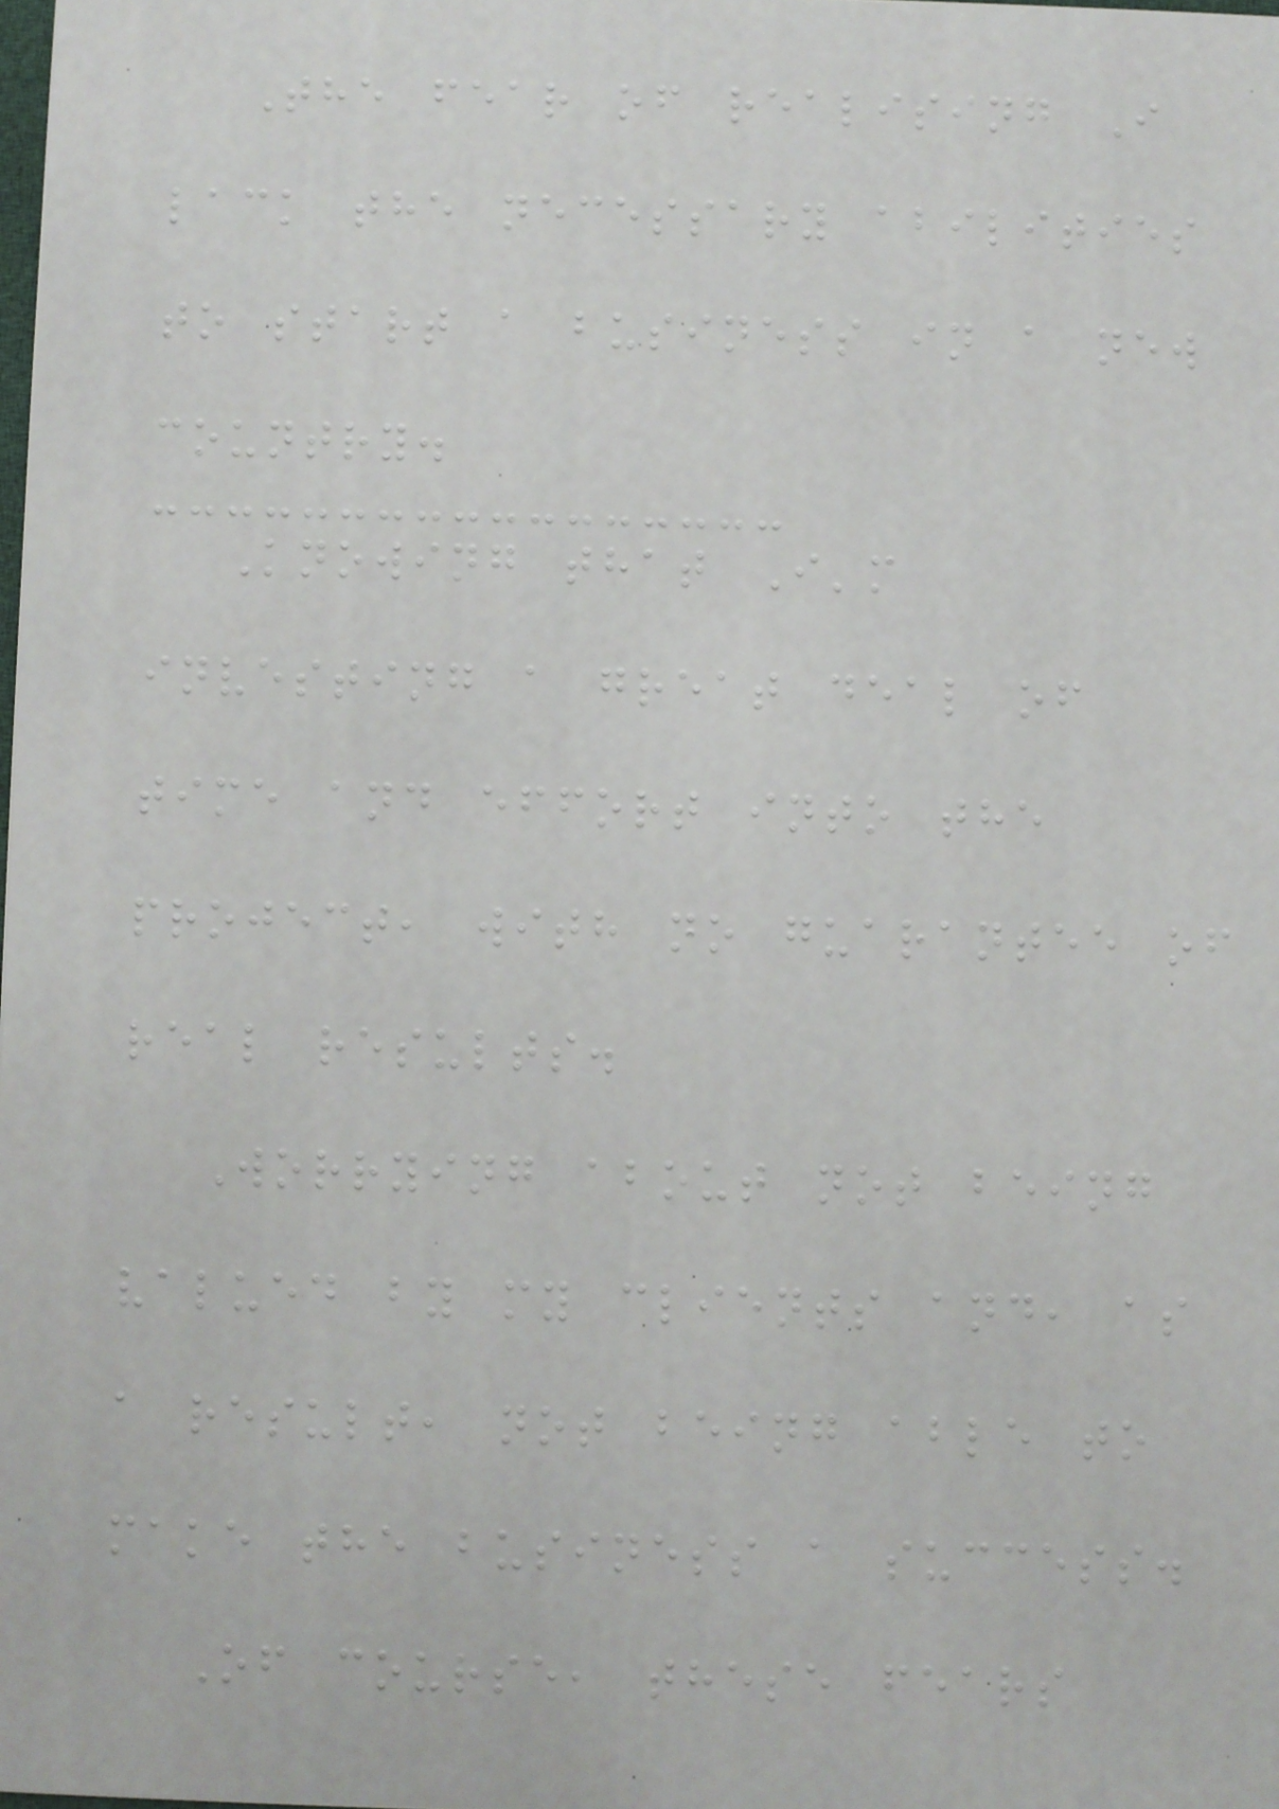The fear of realising I
lack the necessary abilities
to start a business in a new
country.
Knowing that I'm
investing a great deal of
time and effort into the
project, with no guarantee of
real results.
Worrying about not being
valued by my clients and, as
a result, not being able to
make the business a success.
Of course, these fears
